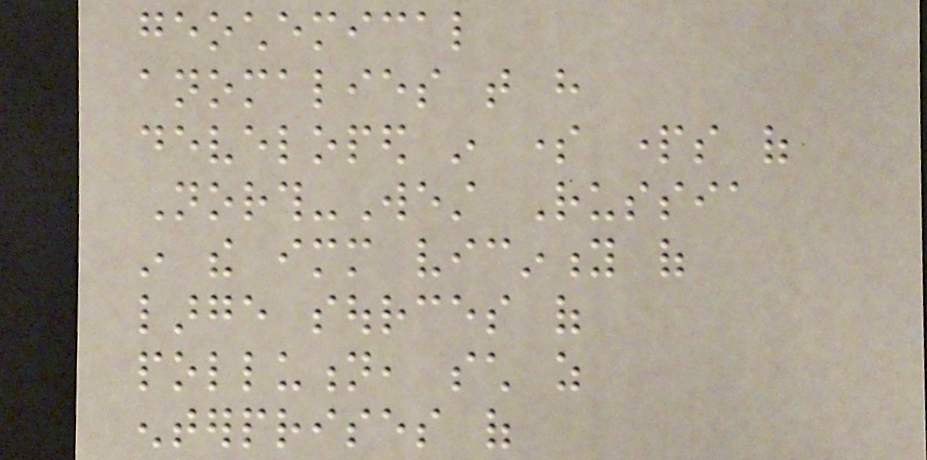geochemical
anomalies that have
developed in some parts of
North-West Russia
in the immediate vicinity of
large sources of
pollution, such as
enterprises of
